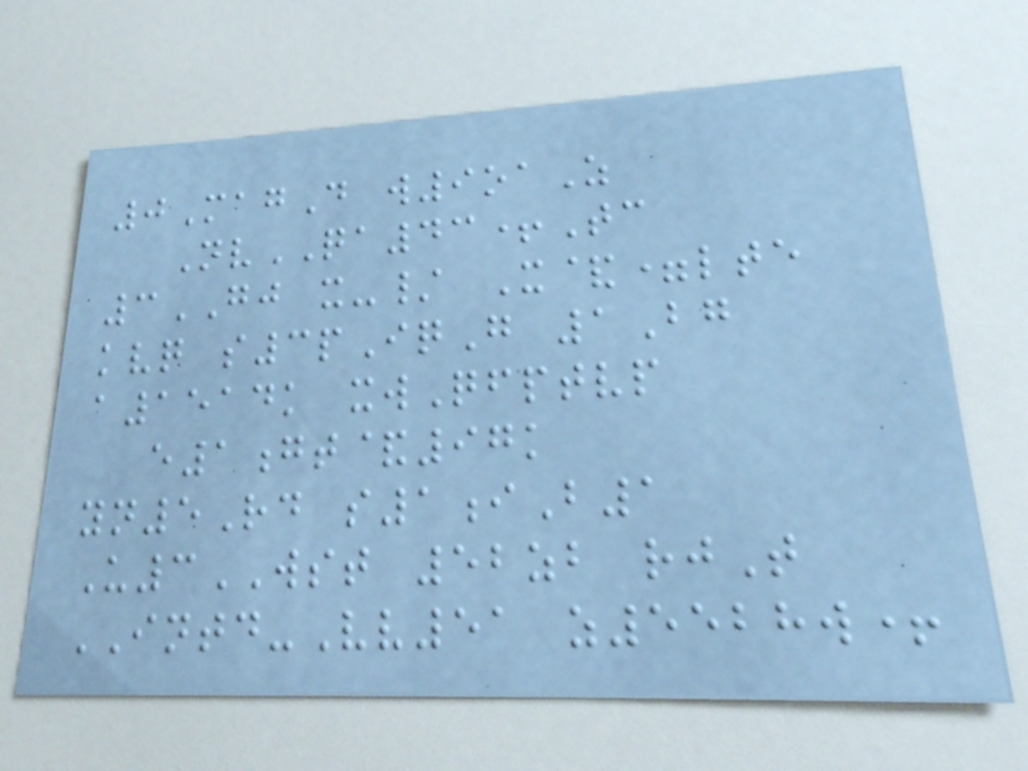0MagD w9oaZ
NvQA43+Tc
3GJ x-/ X&=lte
kvq s3pIqG 1Bg
a1514k xwQfptvp
e1gt&97k
yn5Rd s1iB1
U3WST 52zb rjT
INTD-Vv51 z5528w+
